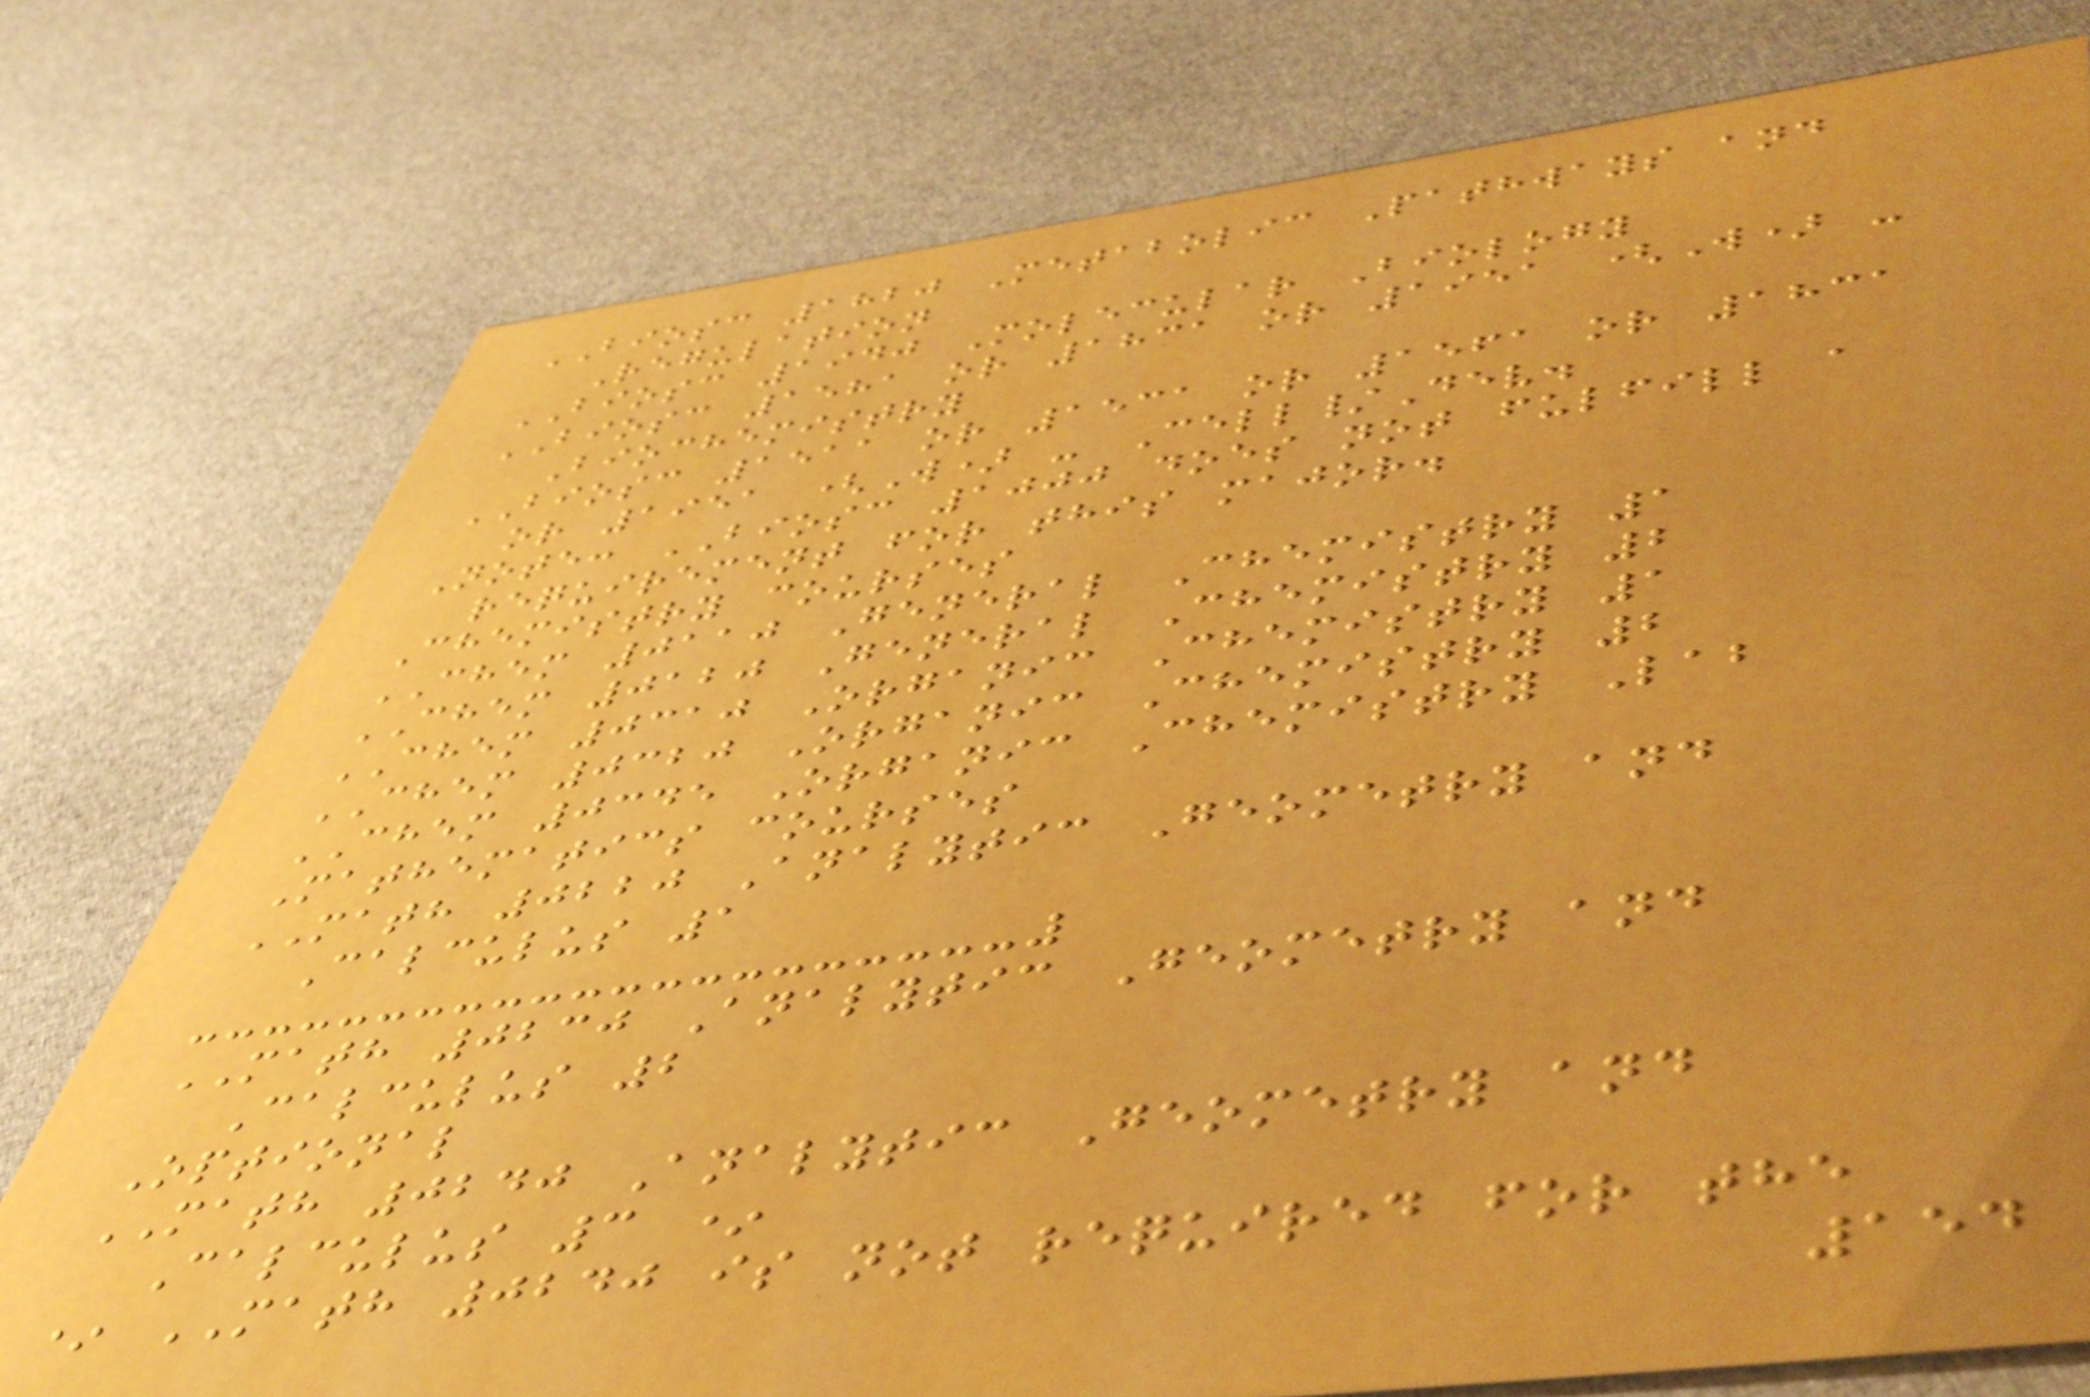BIOSC 1820 Metabolic Pathways and
Regulation
BIOSC 1940 Molecular Biology
BIOSC 1581 or 1831 or 1951 (W) -
Biochemistry
BIOSC 1511 or 1531 or 1561 or 1831
or 1951 (W) - Cell/Dev.
Note: BIOSC 1000 does not fulfill a
requirement for this major.
Chemistry courses
CHEM 0110 General Chemistry 1
CHEM 0120 General Chemistry 2
CHEM 0310 Organic Chemistry 1
CHEM 0320 Organic Chemistry 2
CHEM 0345 Organic Chemistry Lab
Mathematics courses
MATH 0220 Analytic Geometry and
Calculus 1
MATH 0230 Analytic Geometry and
Calculus 2
Optional
MATH 0240 Analytic Geometry and
Calculus 3 *
* MATH 0240 is not required for the
154
